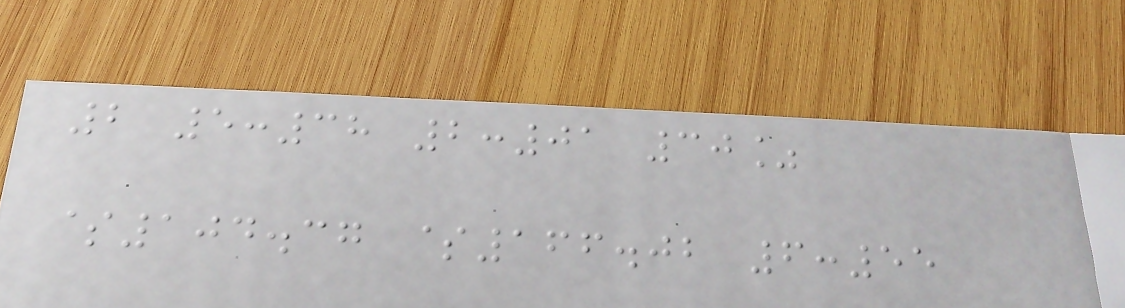2 5:38 2:01 30%
$104.37 $166.02 6:55
